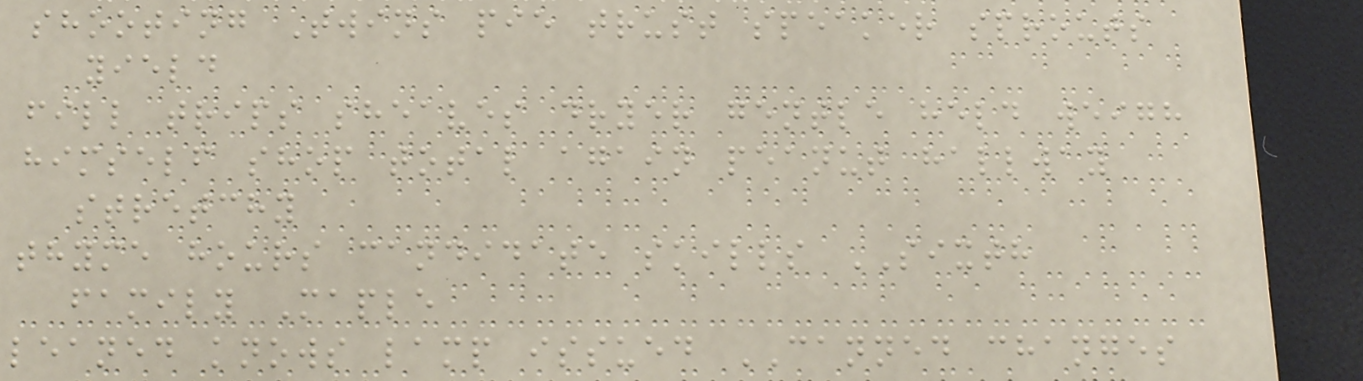shooting Twins pie trust speaker sprouts
yield
fill trips sheaves dryer gentle held weigh
himself shop total again peanut hallway
stretchy
thyme hours candidate skills SIXTH
family Maple
leaned knows lamp issued CANNED changes
